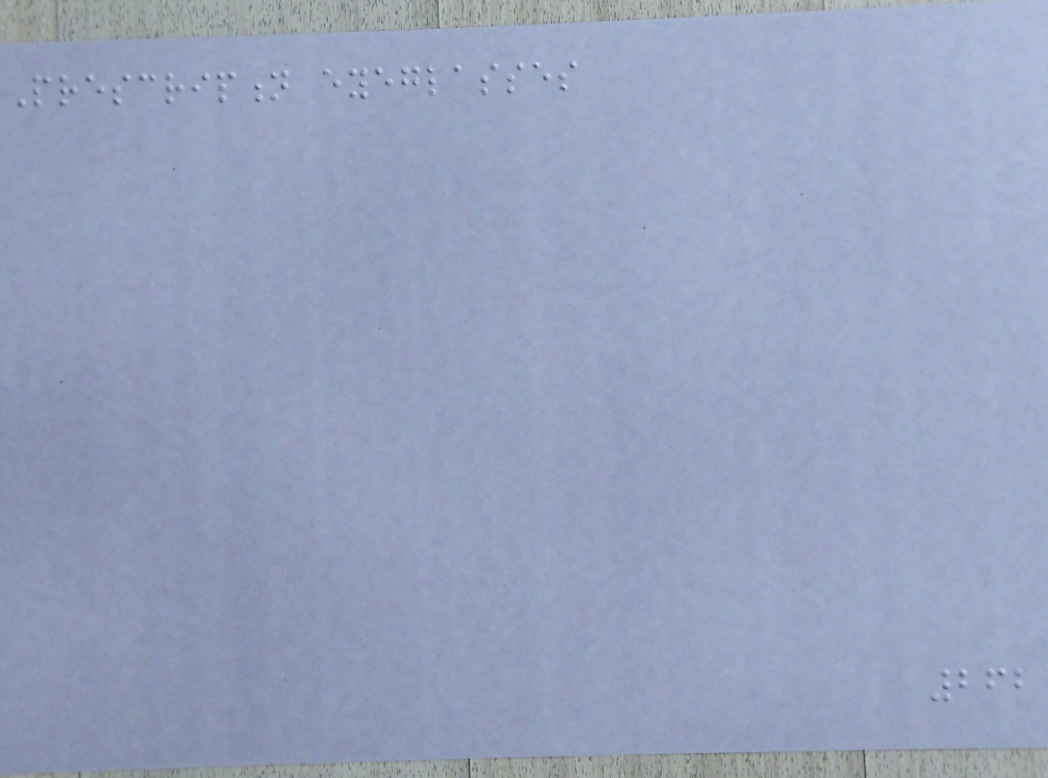Prescription eyeglasses
262
